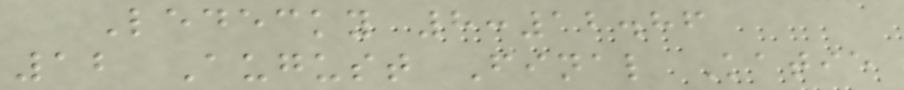Ledecky 8:12.86
12 August Final Katie
